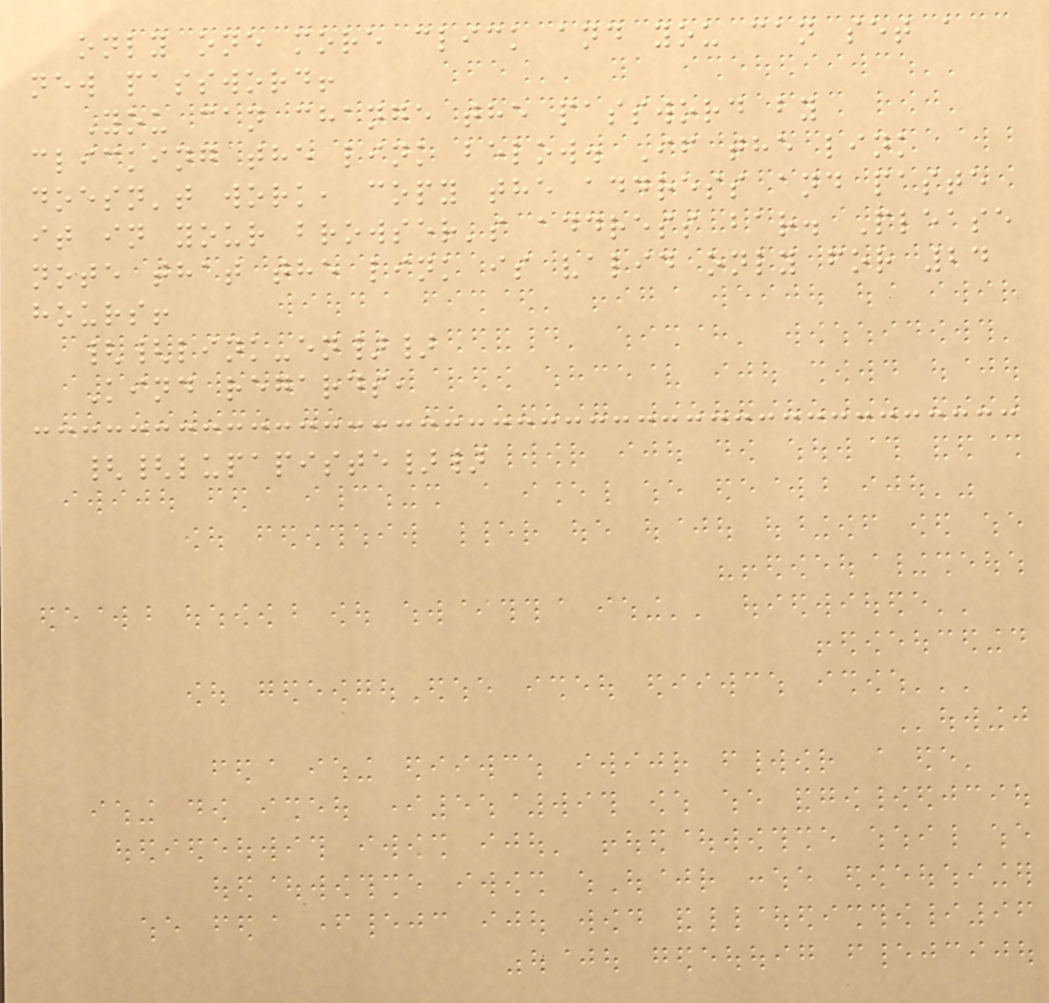only one more click and you can set a
new password!
You can change the password by
clicking the link below. If the link
doesn't work, copy the address and paste
it in your browser's address bar. Please
note that the link is valid only for 24
hours!
{{link-en}}
Kind regards,
{{lupapiste}}
